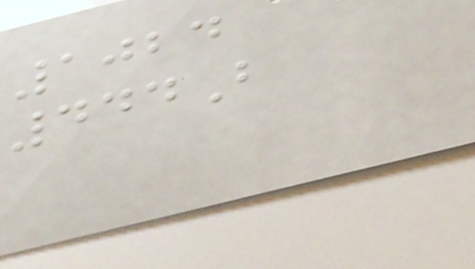1024
444B
